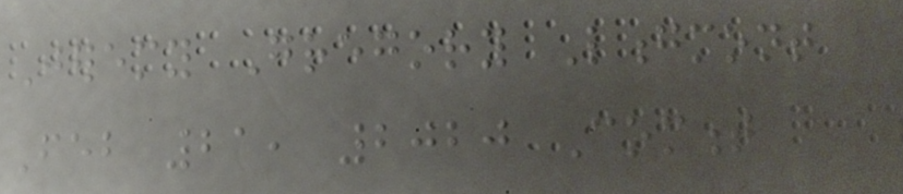Jeremy Gregory Longmont
Feb 21, 2020 Comment
